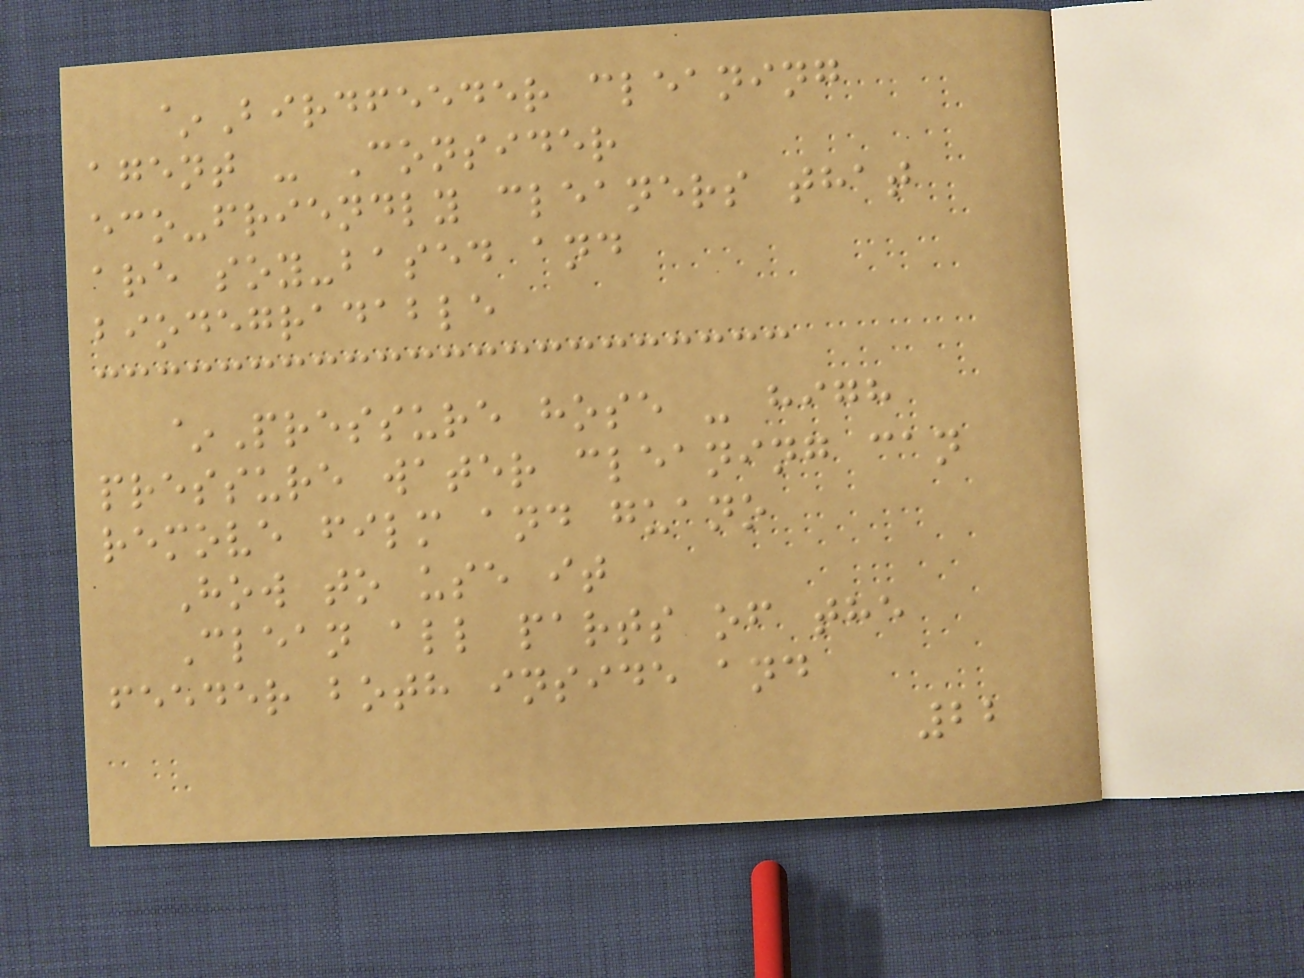~Birdfeeder cleaning
agent - Consider
eco-friendly cleaners that
are soy-based and
biodegradable
~Pressure hose - high
pressure water cleaning can
remove film and guano
How to use it
Clean all parts of the
feeder both inside and
22
